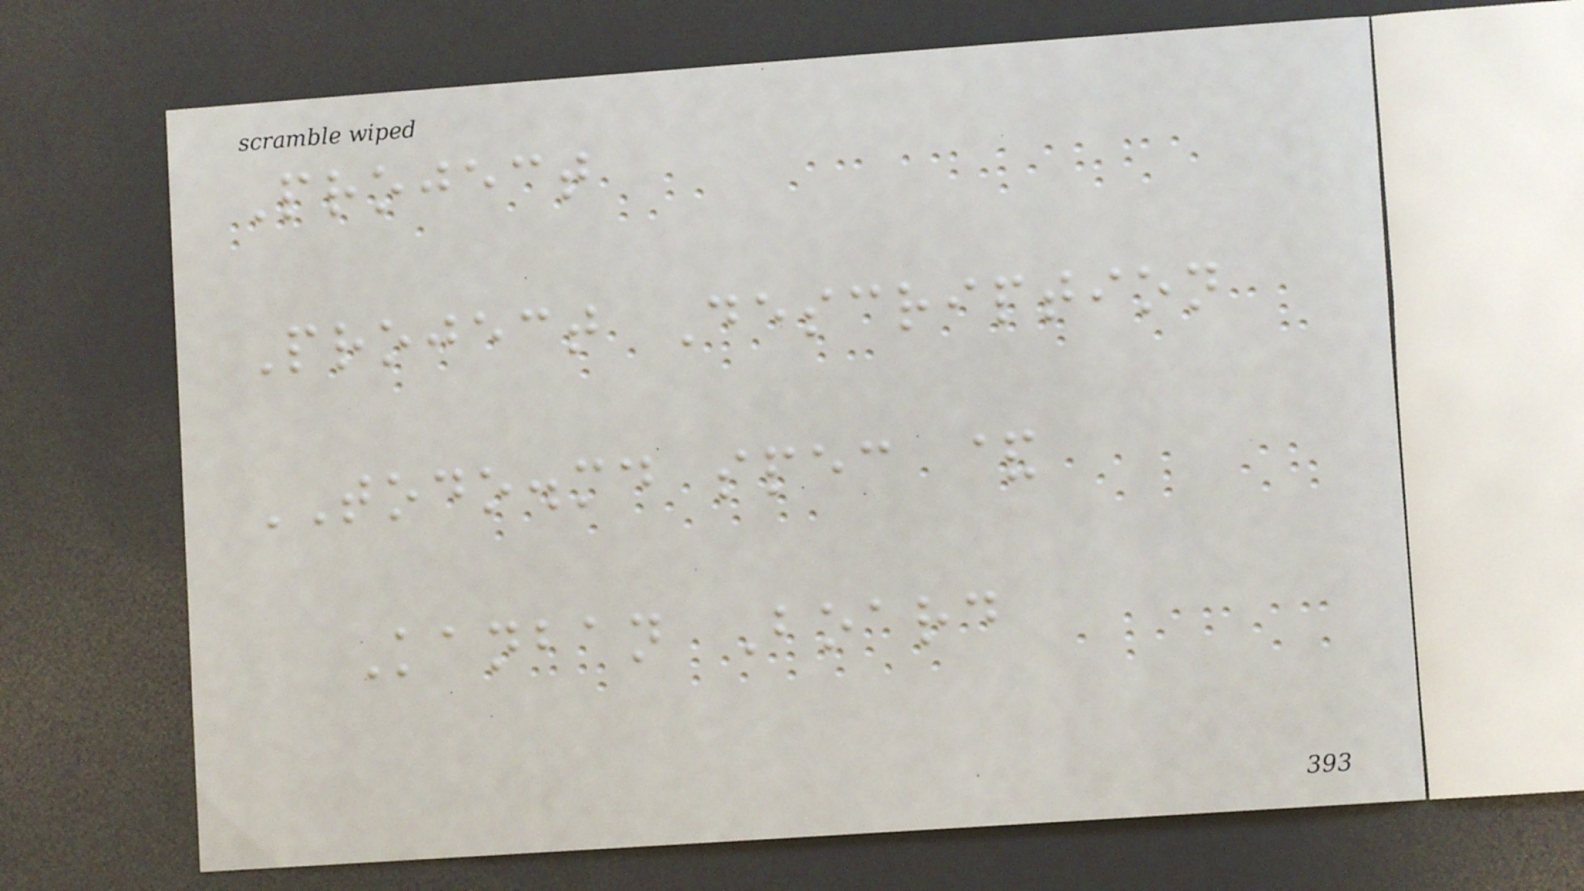Project
Project Description
TODO.md spec &
Kanban Board
